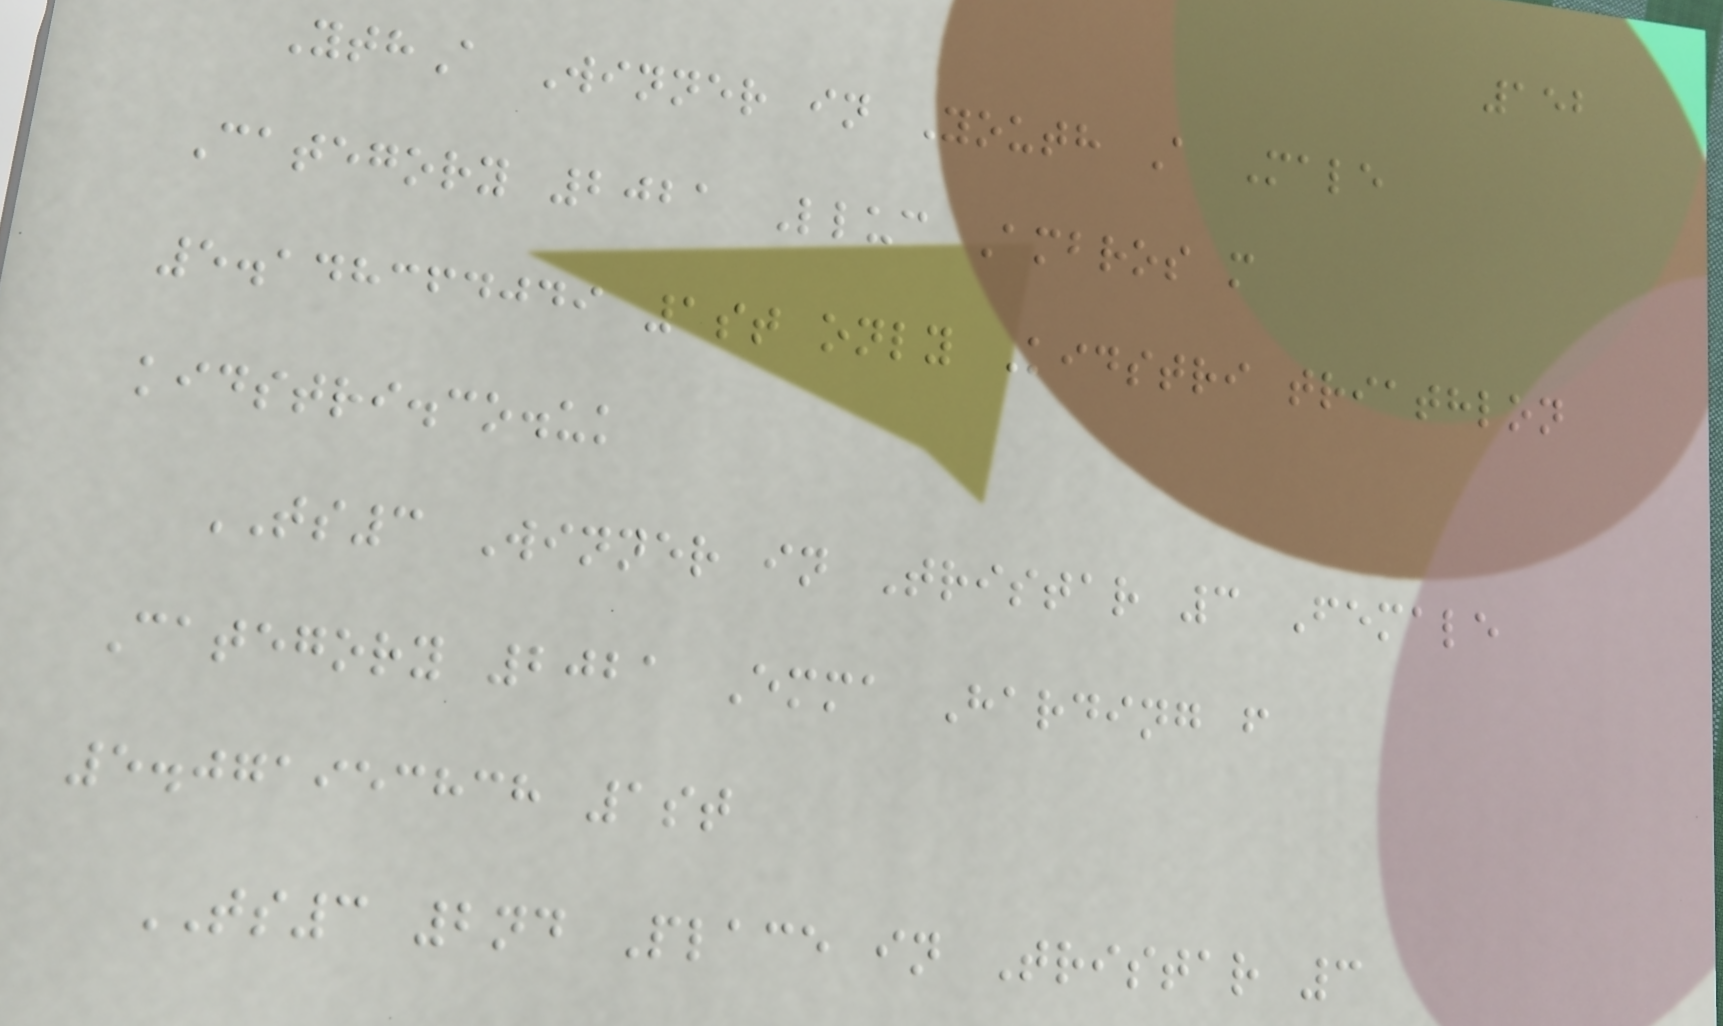152
YthA Winner in Youth A Male
Category 2021 Lluc Ambros m
5.148364049 1st only Kidstri triathlon
kidstri.co.uk
TS3 Winner in Tristar 3 Female
Category 2021 Emma Harding f
5.071953838 1st
TS3 2nd Place in Tristar 3
